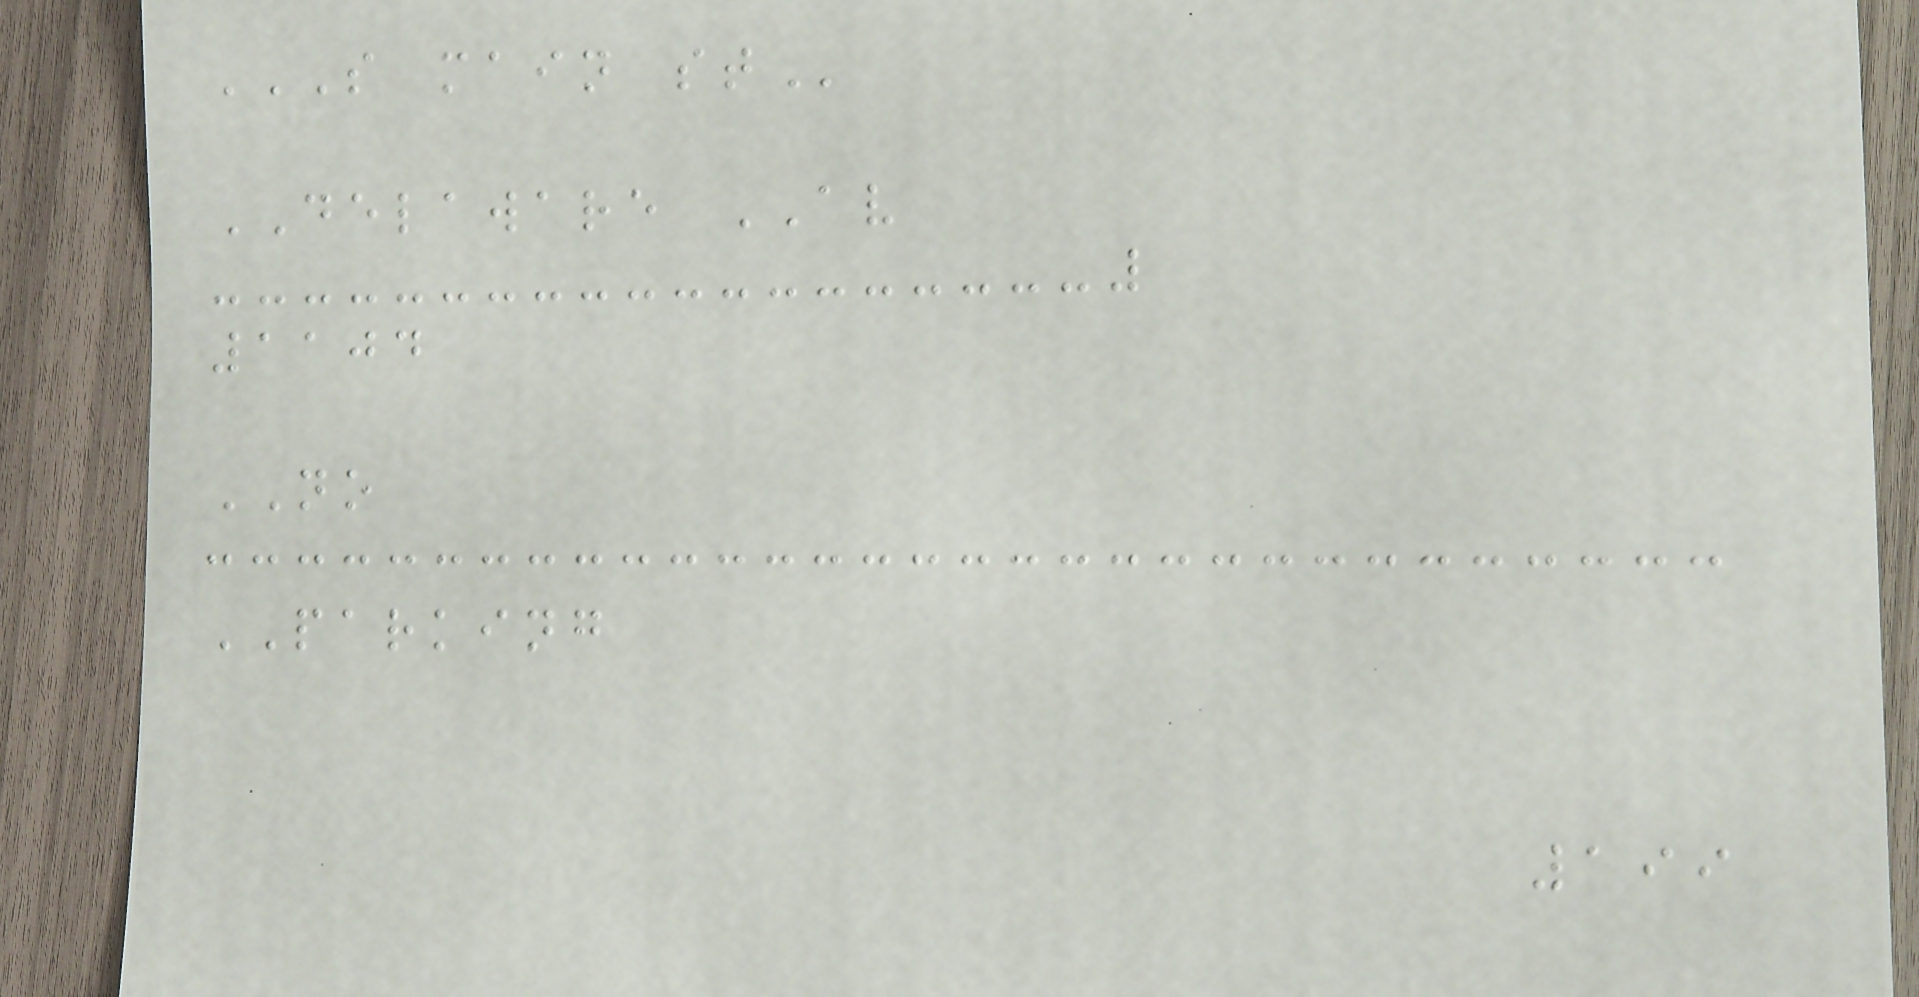S MAIN ST
DELAWARE AV
1104
NO
PARKING
199
